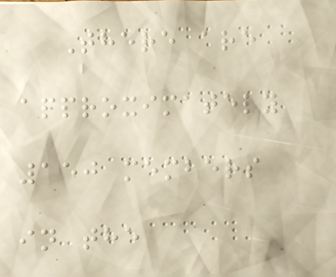There are
approximately
150 members
in the
